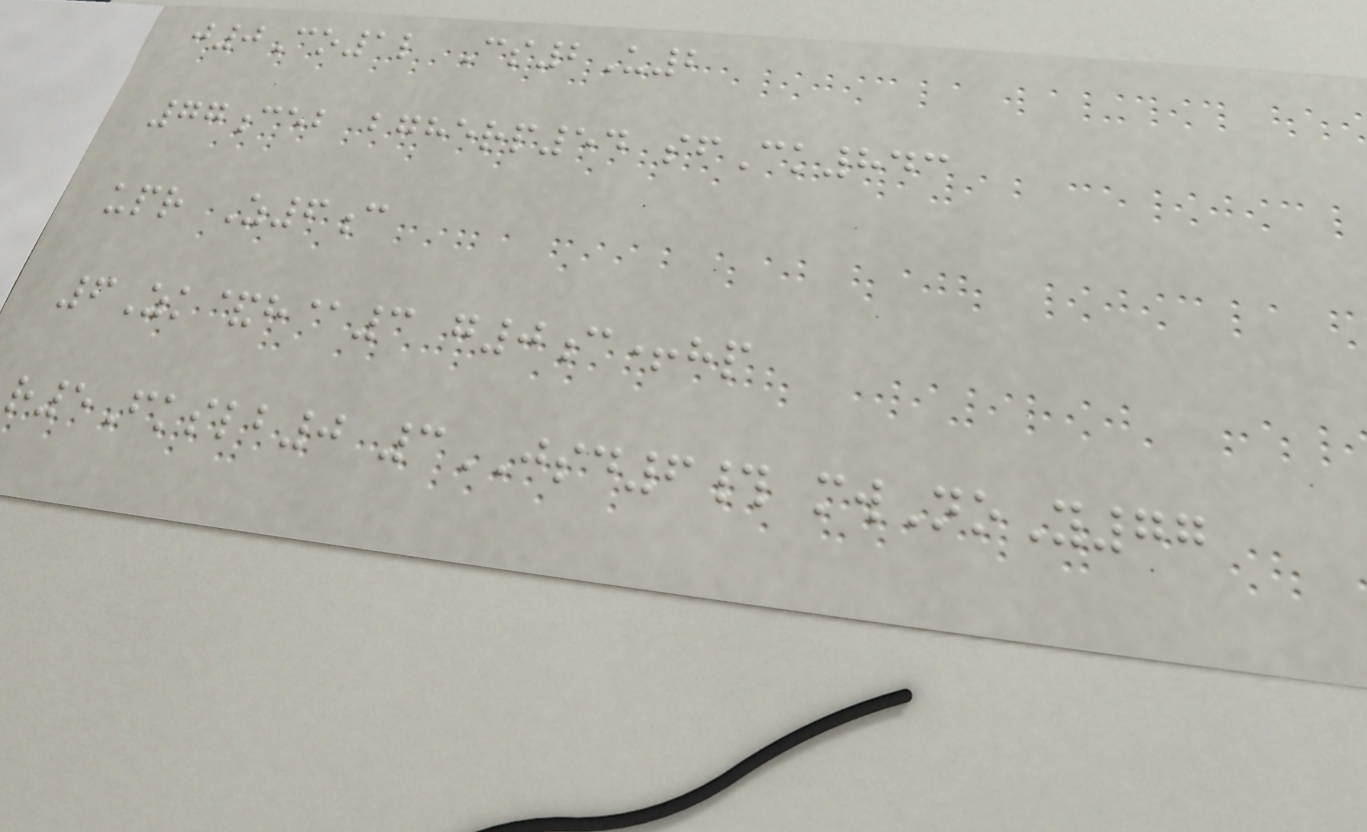j0Co1l Cs2U2
77ceb bgherp54 sfCk843
upr Z6c
6Zk&h@3 g0c+hp
r5Fkslb0 3JSD6# mwNoY77
